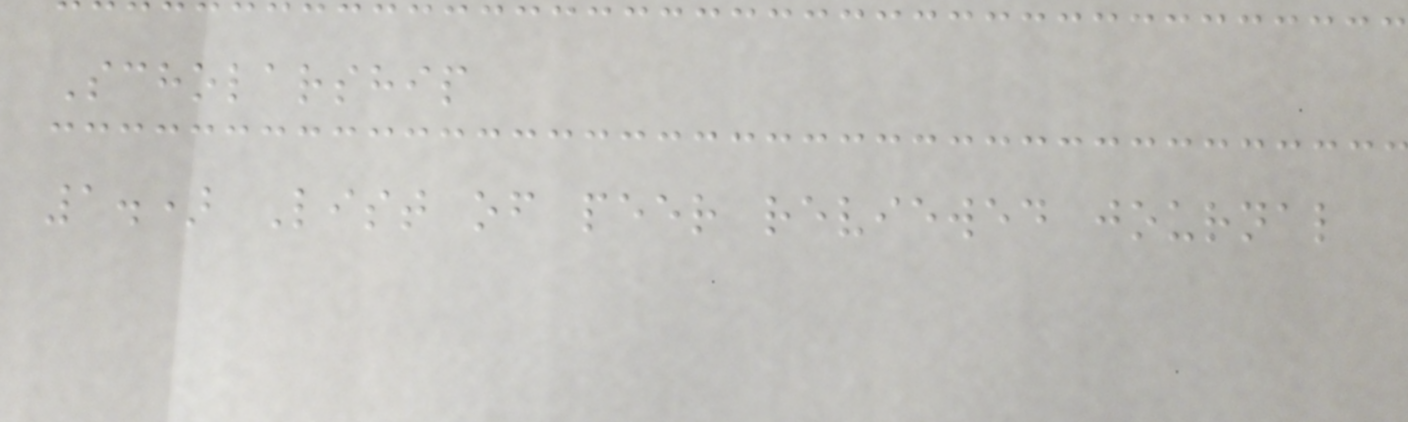Scholarship
1.) List of peer reviewed journal
